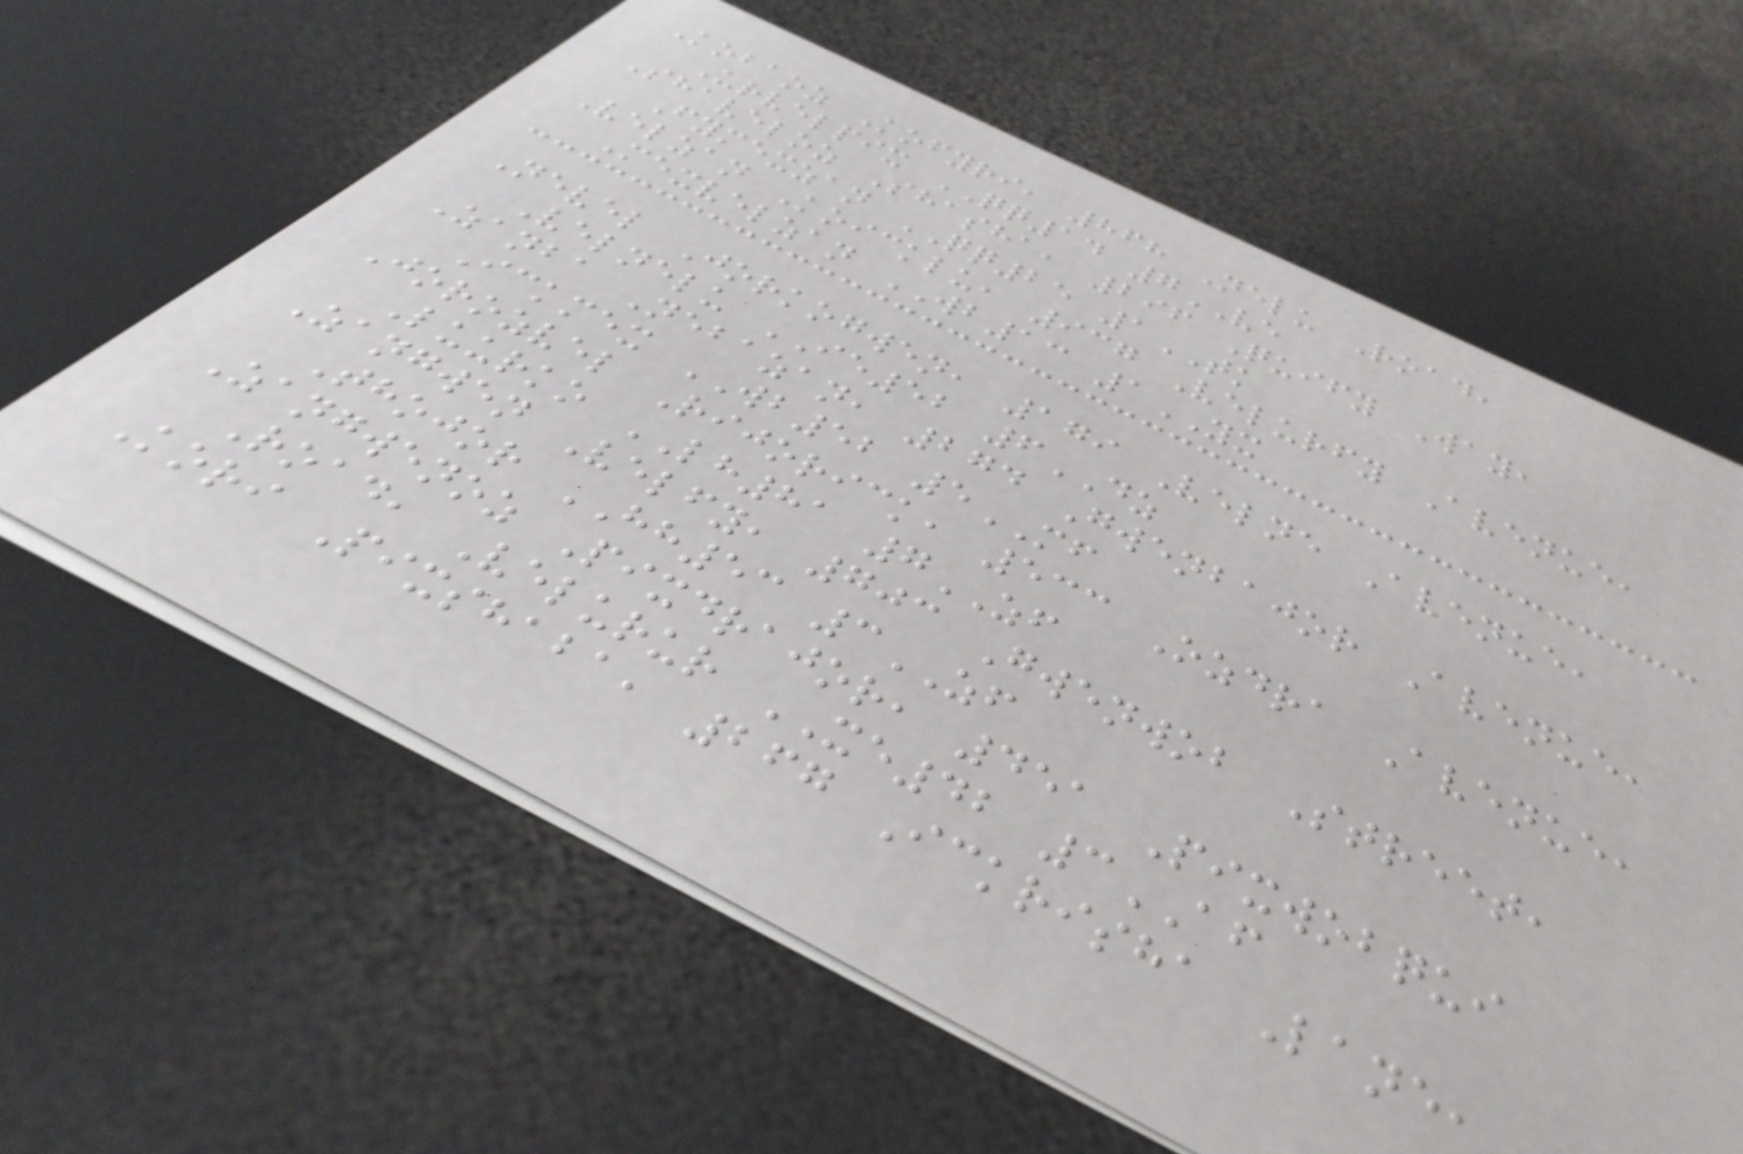Kobaoz Kofyri, 868 Nelu Road,
Urvelpix QQ14 7VE
Shaveloz Shasha, 296 Quify Way,
Fymexzan QQ25 1TK
Velzan Koicklu, 937 Velurfy Avenue,
Mexvelzan WB13 1YX
Nevel Jorkogwen, 179 Velne Avenue,
Velnelu IE52 6DZ
Zanba Nebazan, 274 Gwenbajor Avenue,
Ickmex WB52 5MF
Jorozvel Rijorick, 533 Ozdra Avenue,
Luurko LH81 7ZF
Zangwen Velfy, 703 Gwenwob Street,
Thojor HH53 3ZF
Zangwenoz Pixdrajor, 451 Pixwobqui
Road, Velurur XE42 3AF
Kori Pixshaba, 267 Ickrisha Lane,
